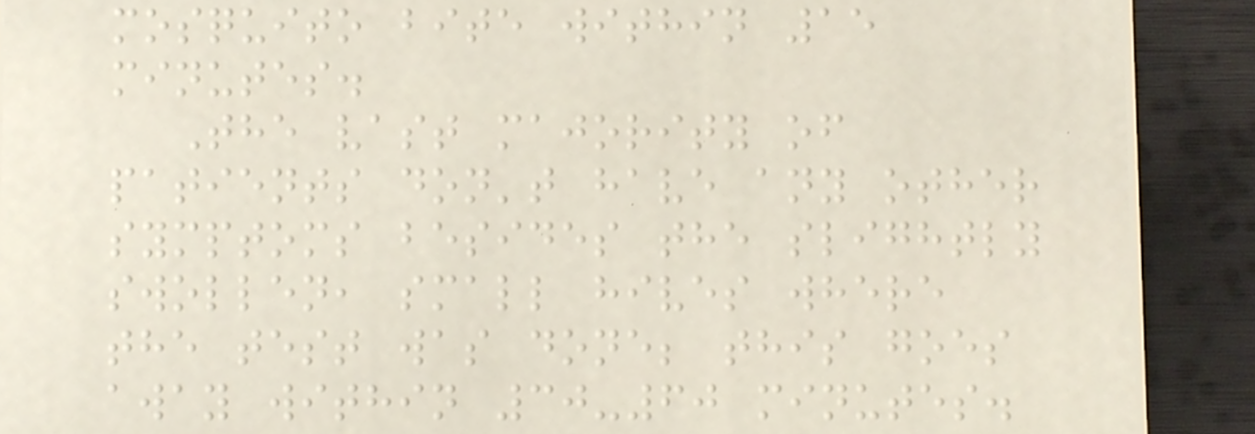mosquito bite within 15
minutes.
The vast majority of
patients don't have any other
symptoms besides the slightly
swollen, small hives where
the test was done; this goes
away within 30-60 minutes.
